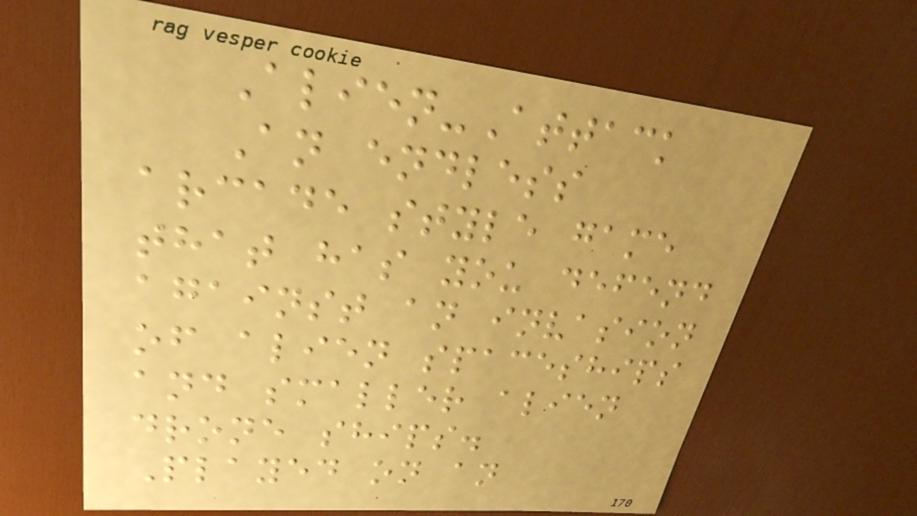Alien-Attack
An endless
arcade style game
that has you defend
against an invasion
of alien spaceships
and smaller alien
drone ships.
Played on an
